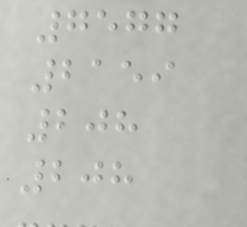7577
2159
208
208
